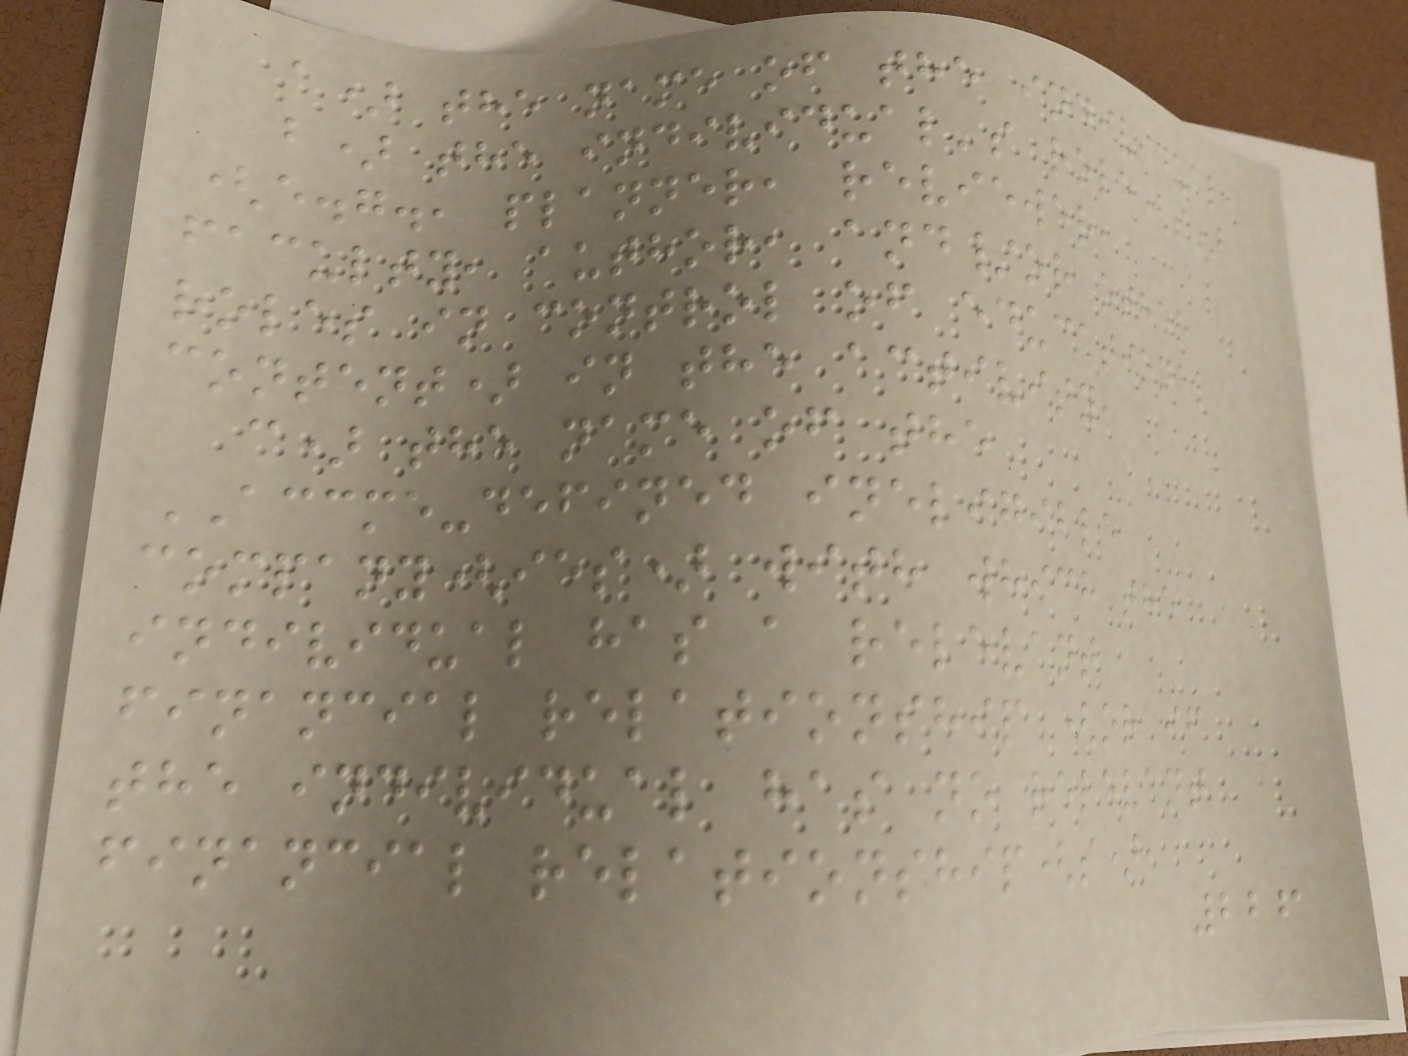a) the name of the individual,
b) the individual's role(s)
(e.g., planner, reviewer,
faculty, author, and/or other
roles in control of educational
content) in the activity,
c) the name of the
ACCME-defined ineligible
company(ies) with which the
individual has a relevant
financial relationship (or if
the individual has no relevant
financial relationship(s),
226
